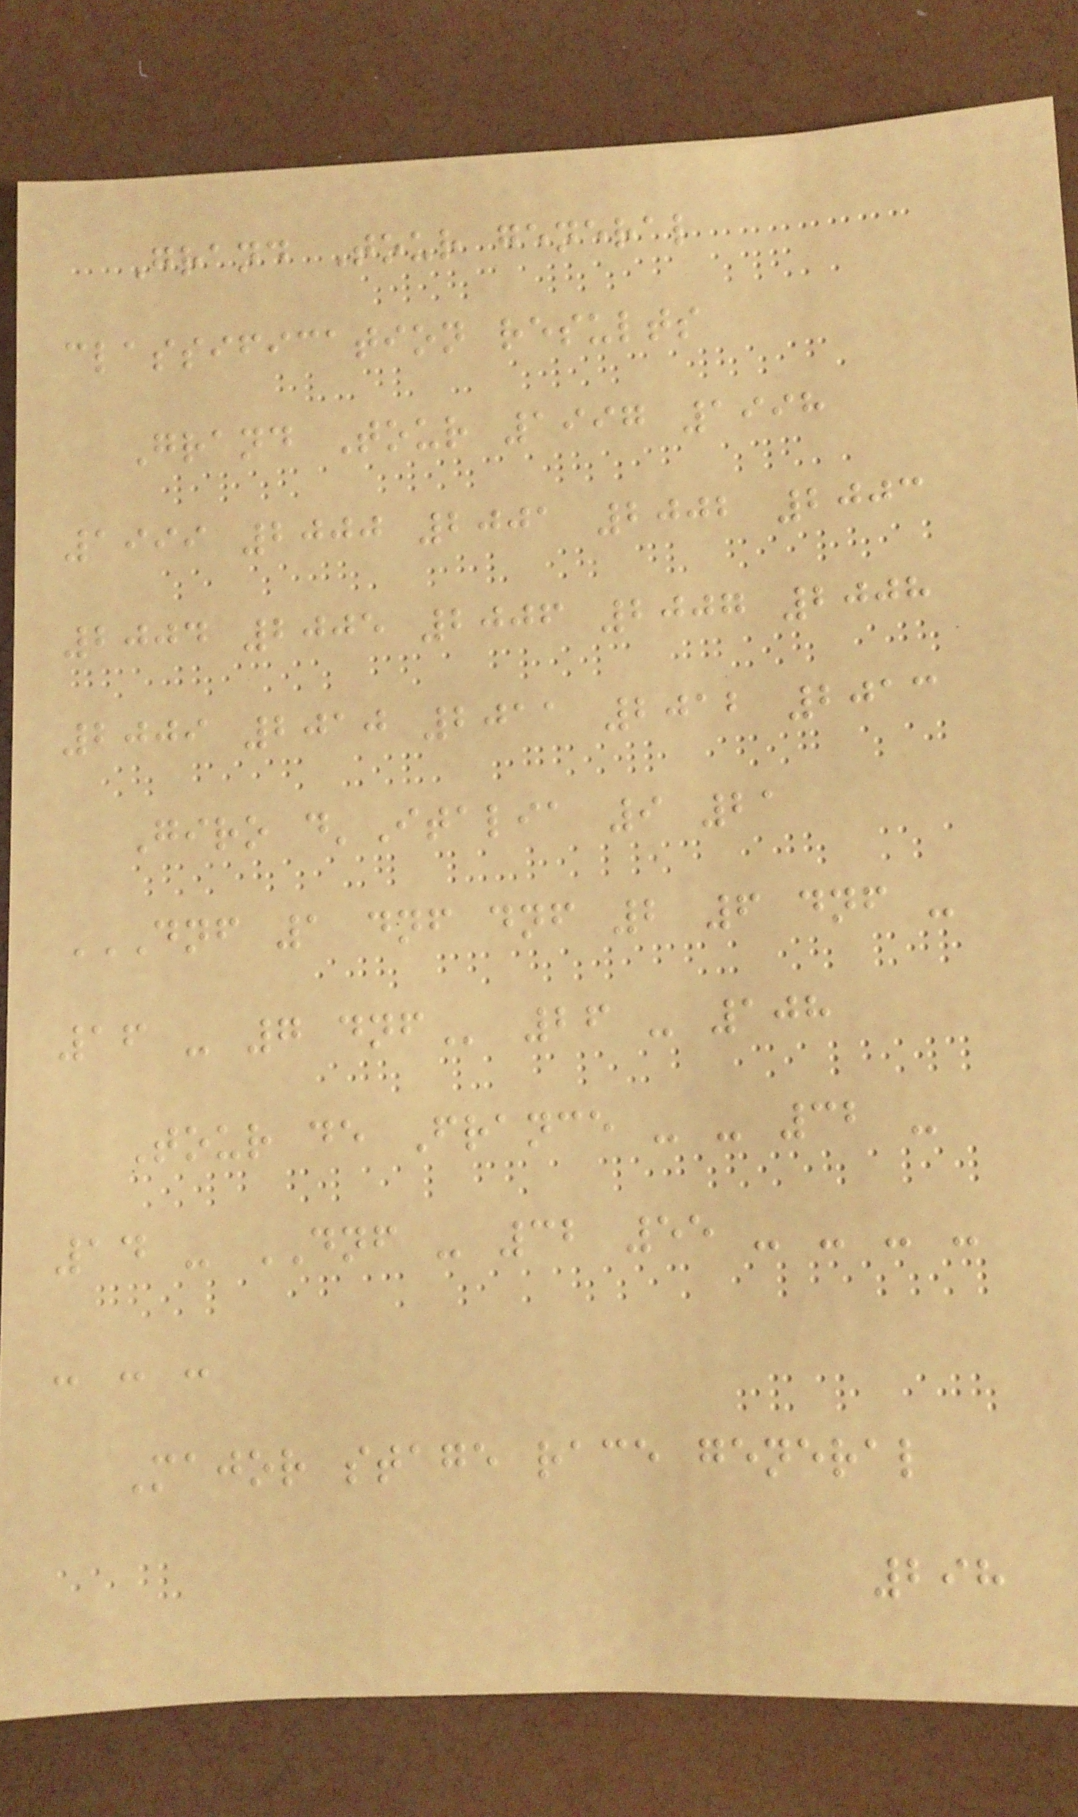Grand Tour general
classification results
Grand Tour 1997 1998
1999 2000 2001 2002 2003
2004 2005 2006 2007 2008
2009 2010 2011 2012 2013
Giro d'Italia 9 21
DNF 1 DNF DNF 2 6 DNF -
16 - 7 DNF 26 - 108
Tour de France - - 32 -
14 - DNF - 32 55 - - - -
- - -
Major stage race general
298
